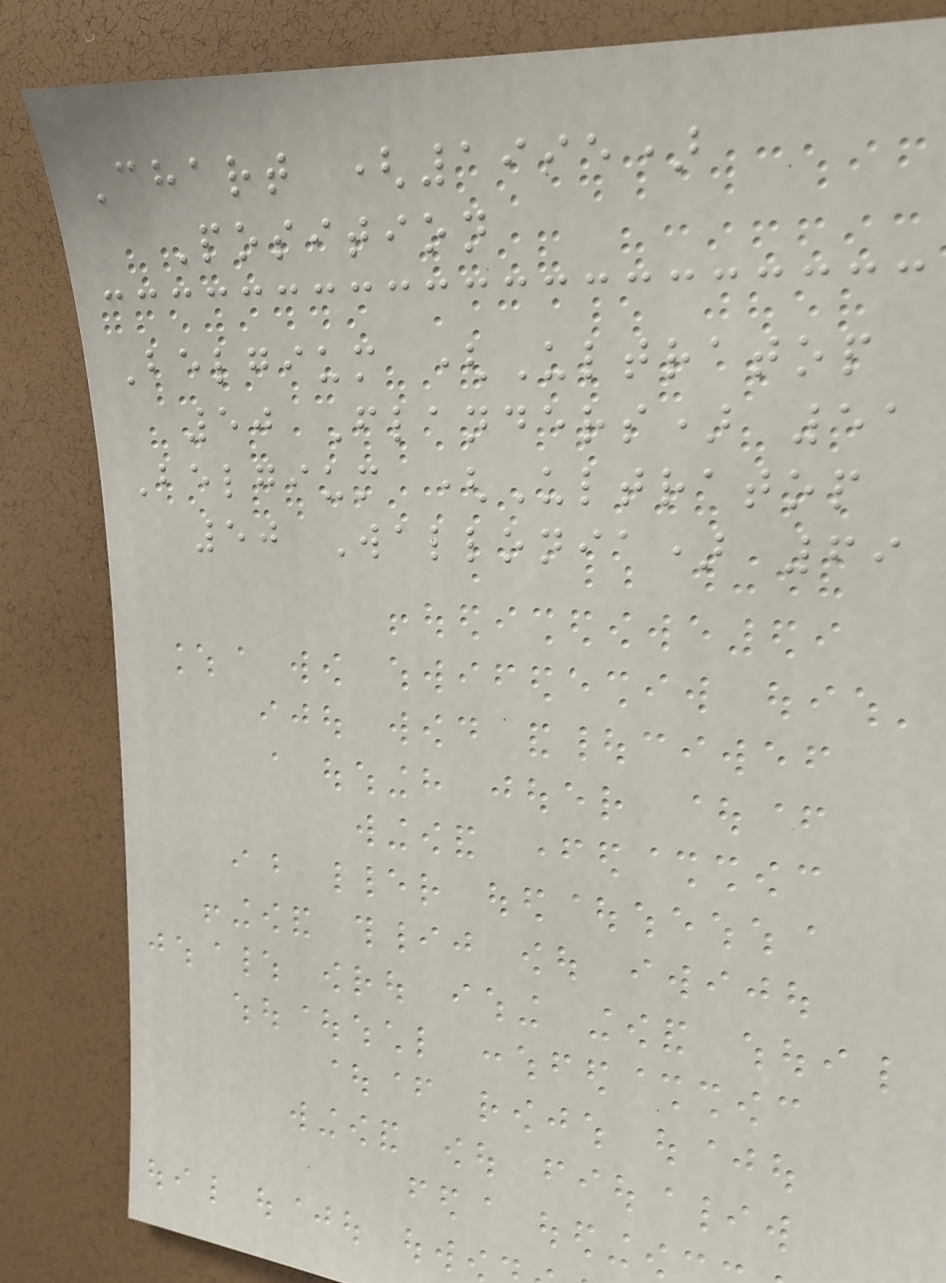Chart (1995)
Position
Belgium (Ultratop
50 Flanders) 51
Belgium (Ultratop
50 Wallonia) 69
